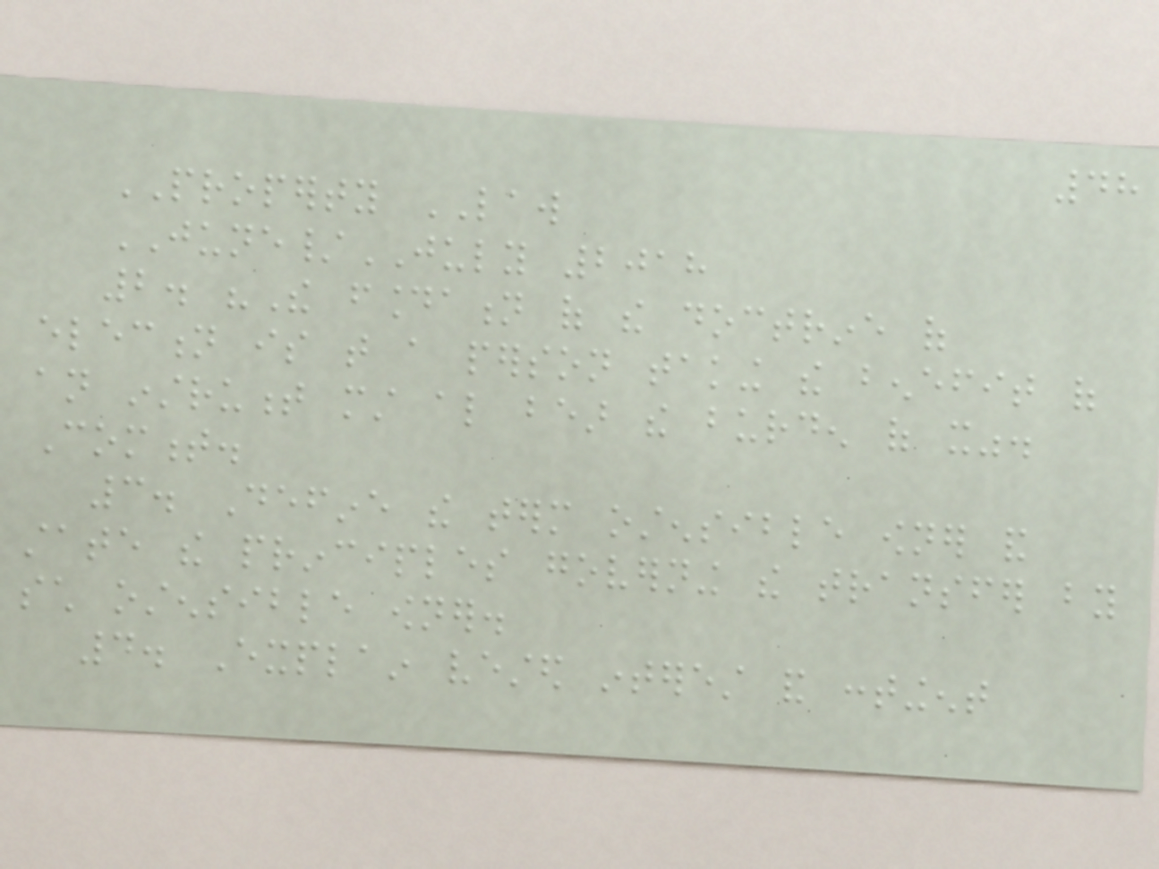48
PROPERTY LAW
JUNE/JULY 2018
2. "The foundation of the doctrine of
election is that a person taking the benefit of
an instrument must also bear the burden of it".
Comment.
3. Define the term ostensible owner and
state the principles governing the transfer by
such ostensible owner.
4. Explain vested interest and contingent
